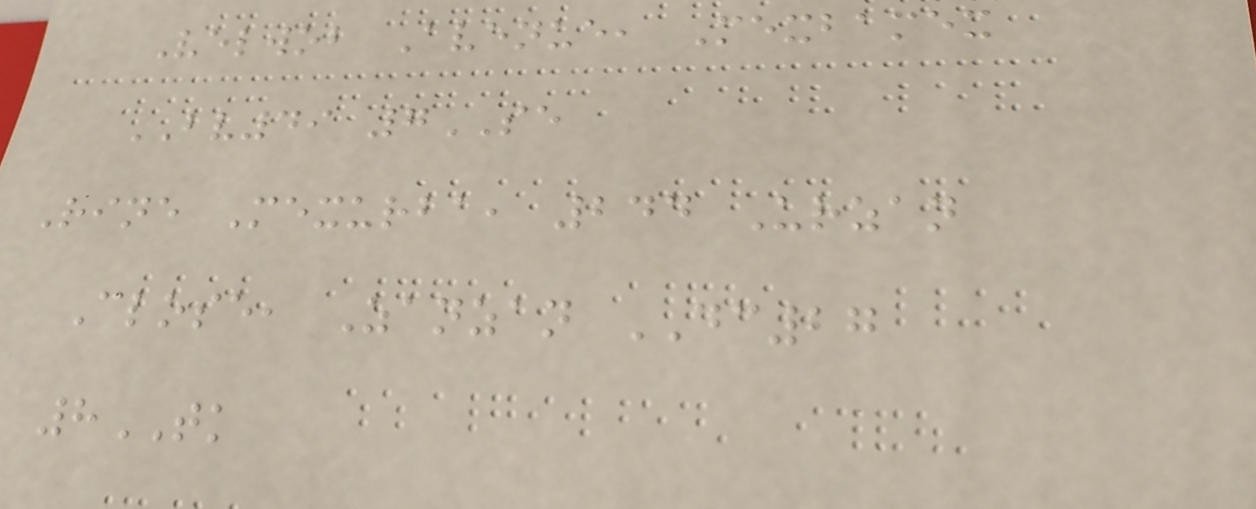Velwob Avenue, Mexbamex
BV49 7SE
Rine Mexurba, 244 Urzan
Close, Zanzan DC27
8TK
